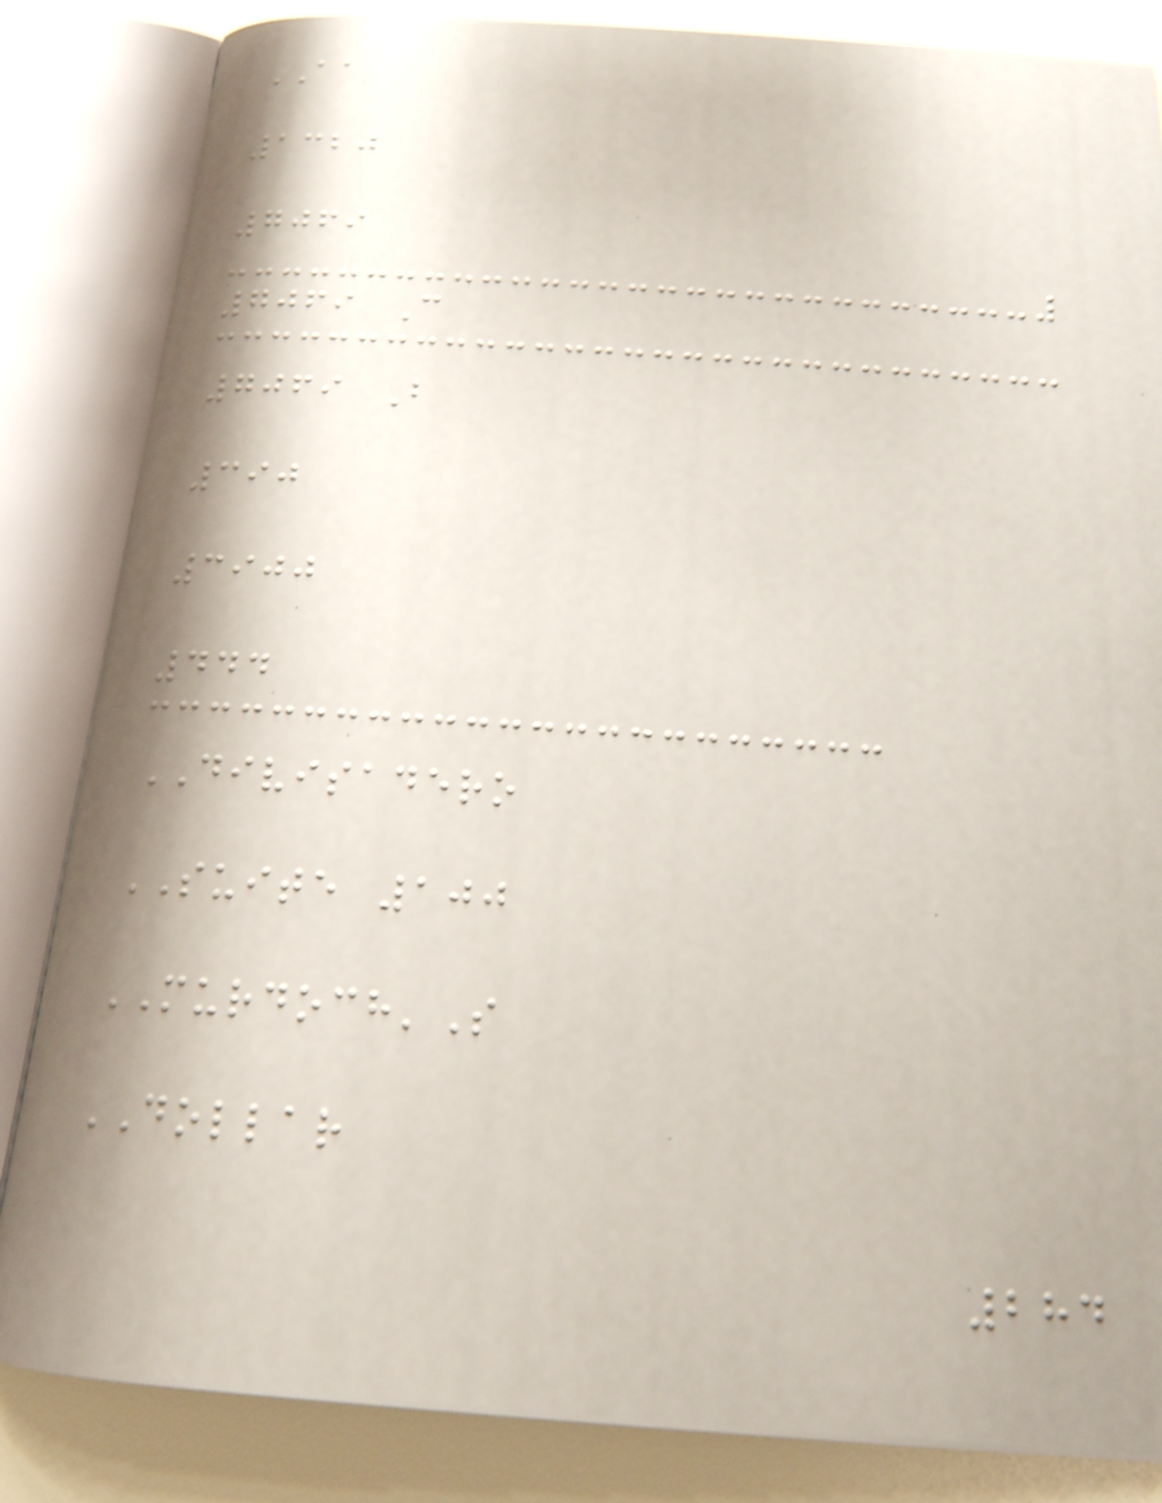AA
1320
7069
7069 C
7069 B
390
3900
444
DIVISADERO
SUITE 100
MURDOCH'S
DOLLAR
284
